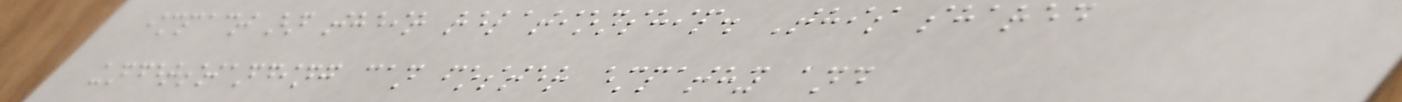impact on their relationship. This shared
understanding can foster empathy and
